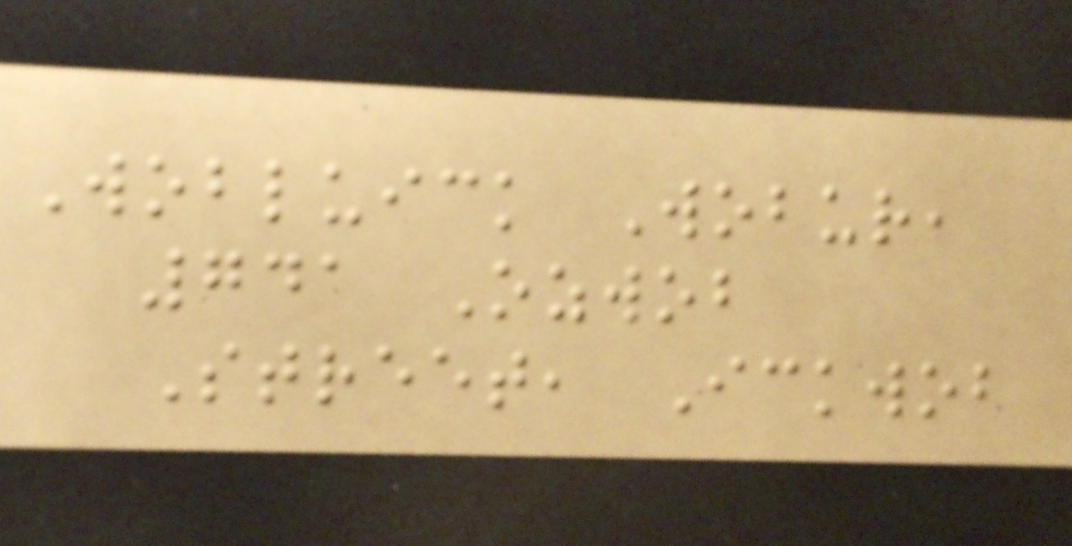Wobluick Wobur,
741 Ozwob
Street, Ickwob
